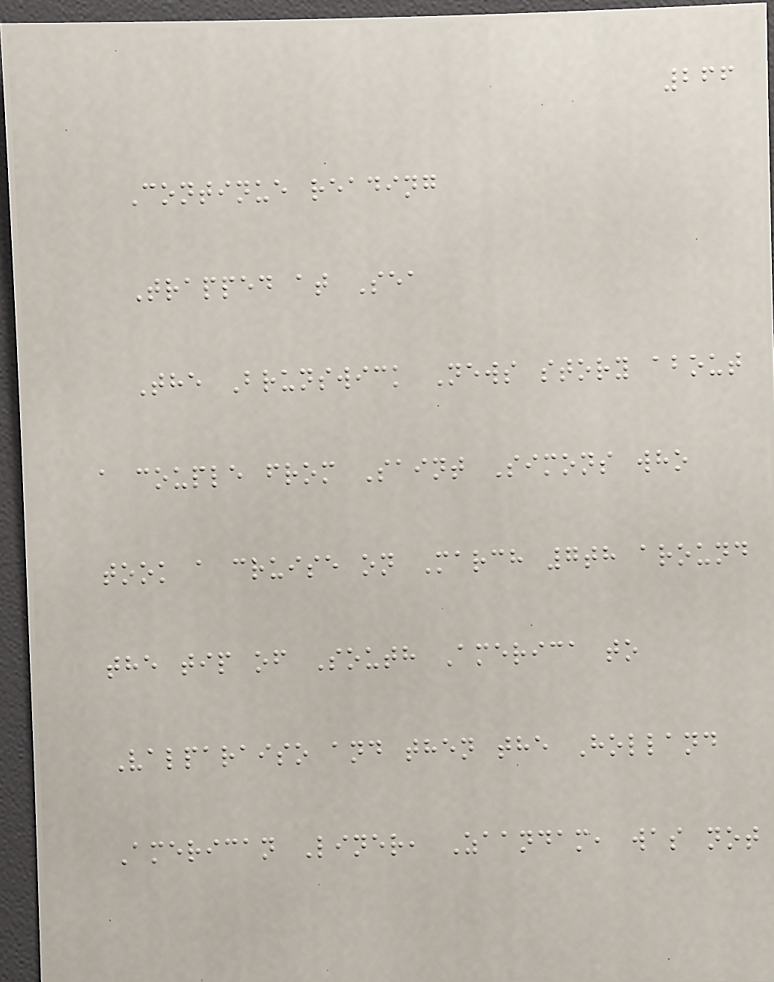266
Continue reading
Trapped at Sea
The Brunswick News story about
a couple from Saint Simons who
took a cruise on March 7th around
the tip of South America to
Valparaiso and then the Holland
American Liner, Zaandam, was not
